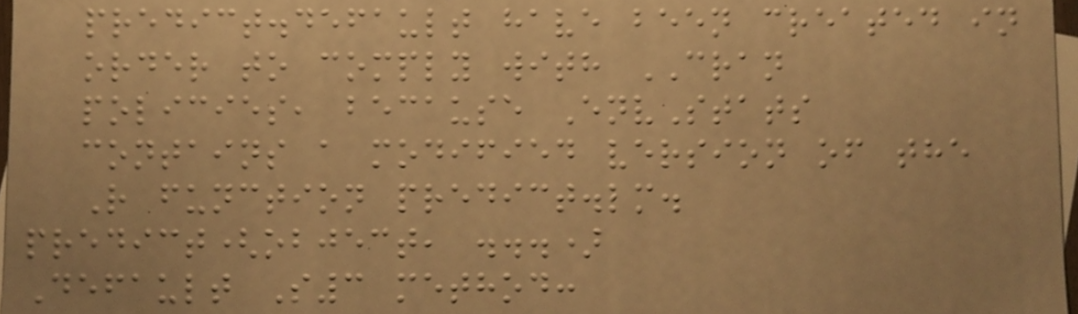predict.default have been created in
order to comply with CRAN
policies, because EnvStats
contains a modified version of the
R function predict.lm.
predict(object, ...)
Default S3 method:
